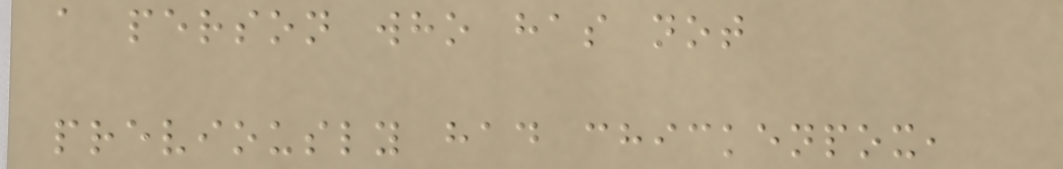a person who has not
previously had chickenpox,
